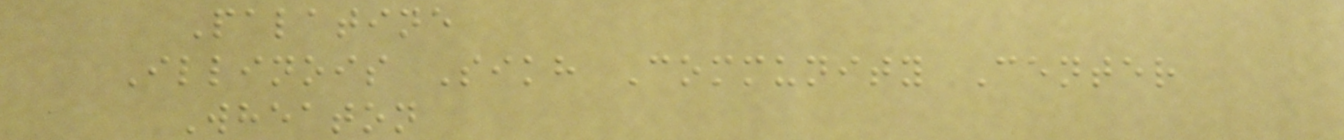Palatine
Illinois Sikh Community Center
Wheaton
